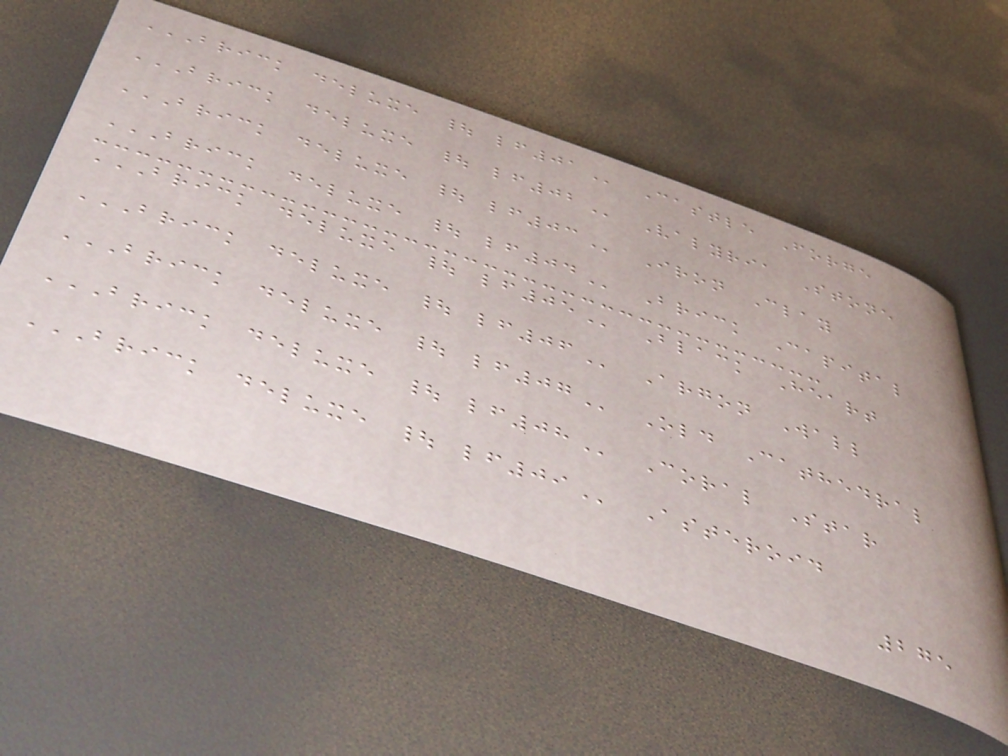BRICK DELUXE | LF01 Castle Forge
BRICK DELUXE | LF02 Valyria Stone
BRICK DELUXE | LF03 Iron Clay
BRICK DELUXE | LF04 Brick Capital
BRICK DELUXE | LF05 Black Heart
BRICK DELUXE | LF06 Argon Wall
BRICK DELUXE | LF07 Old Cathedral
BRICK DELUXE | LF08 Coral Star
BRICK DELUXE | LF09 Asteroid
275
